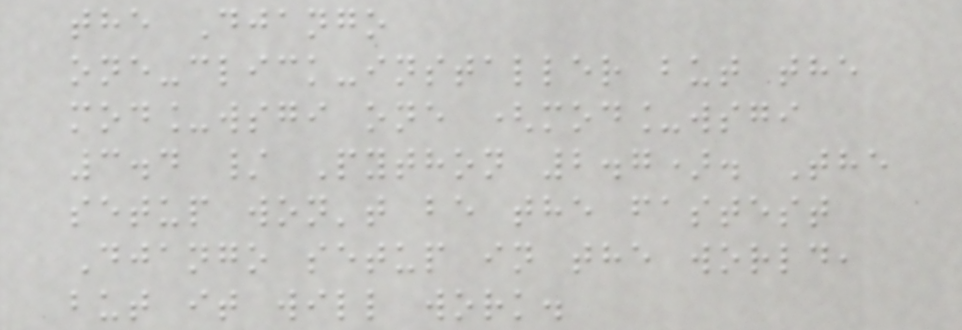the Django
one-click-installer but the
mod_wsgi one (mod_wsgi
3.4 / Python 2.7). The
setup won't be the fastest
Django setup in the world,
but it will work.
